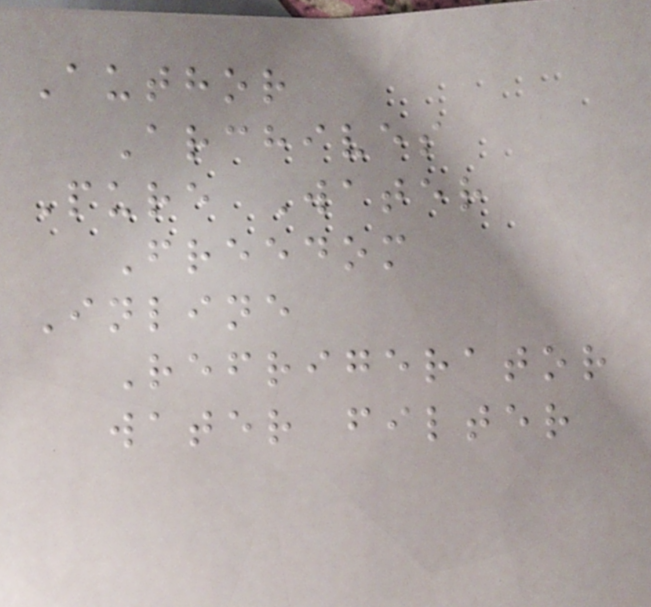Author
Archives
Pure Water
Freedom
Inline
Refrigerator
water filter
